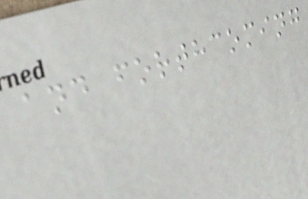and forthcoming
